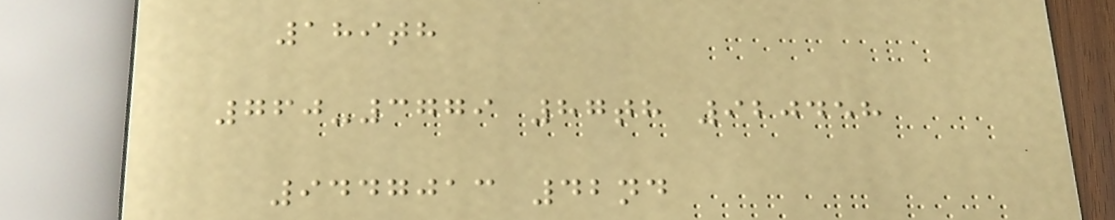189th
760-3779 87th 920458
9447013 42nd
